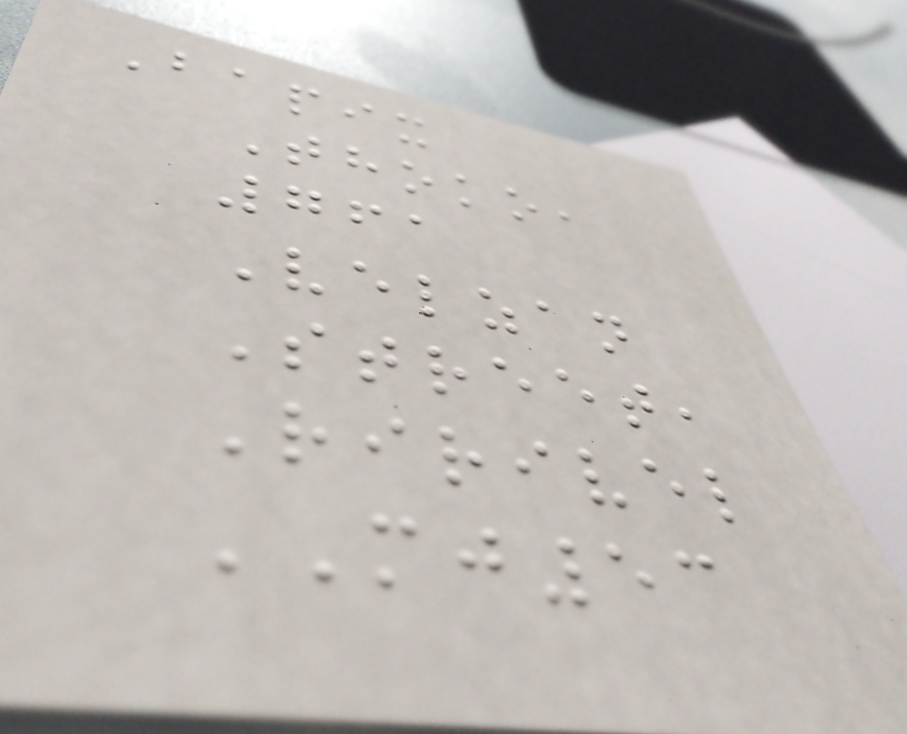Bapix
Thoko,
761
Velzan
Street,
Ririvel
MJ53
